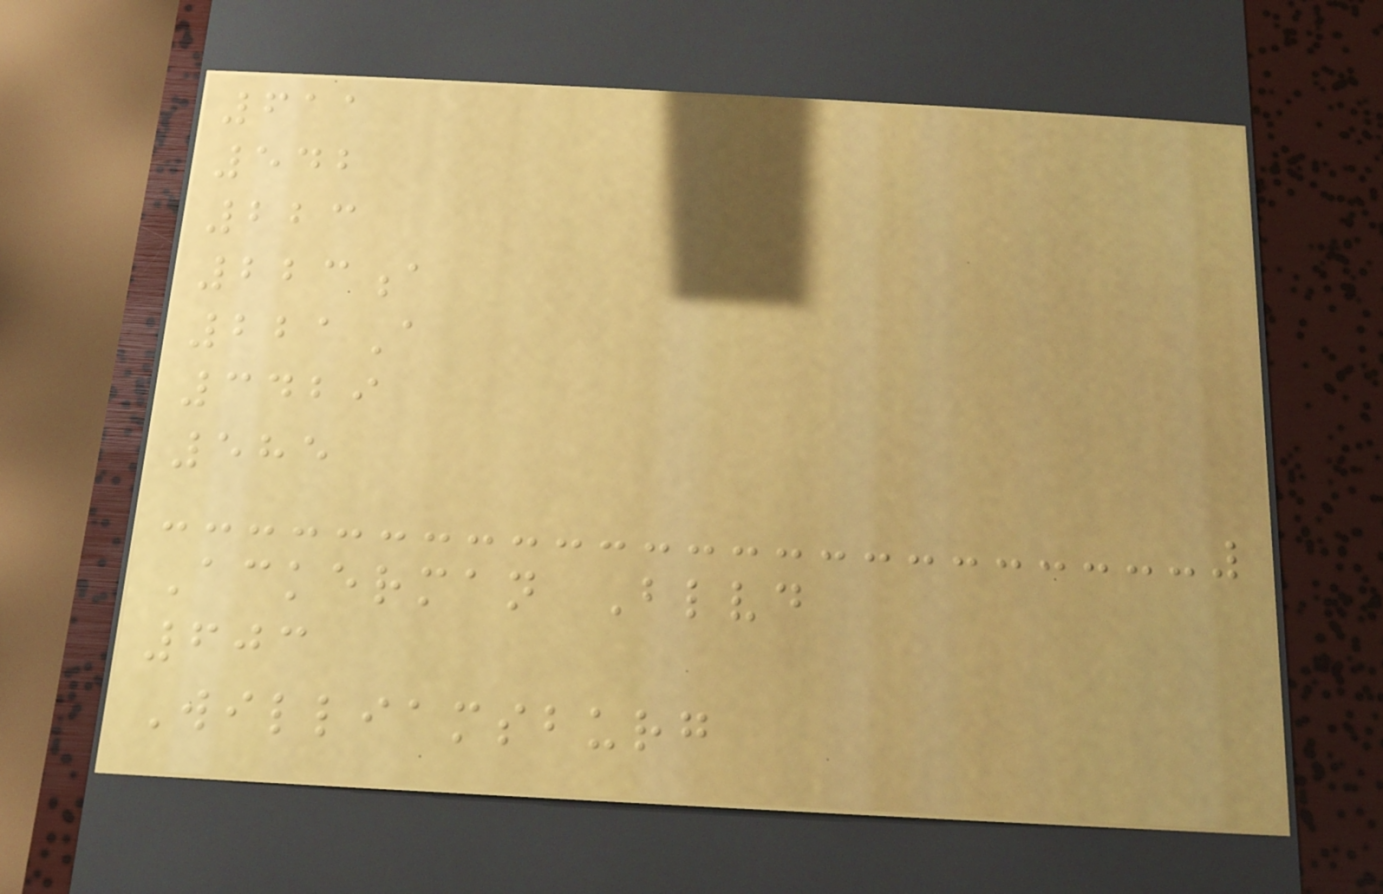611
542
223
223a
221A
3429
585
Ackerman Blvd
603
Williamsburg
